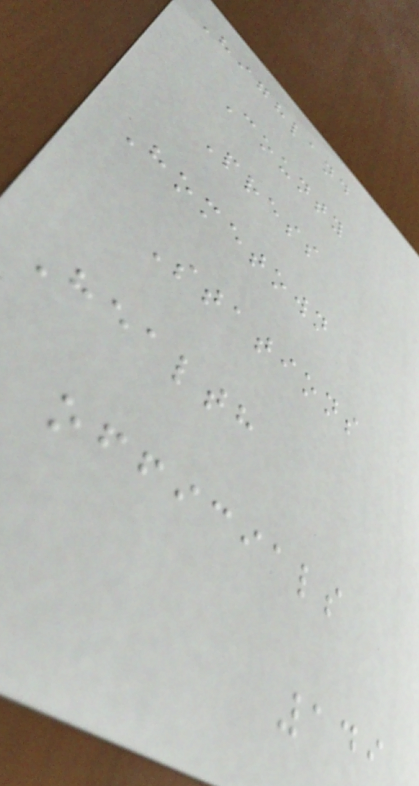Highland
County
Press
Hometown
Stations
Health
officials
149
